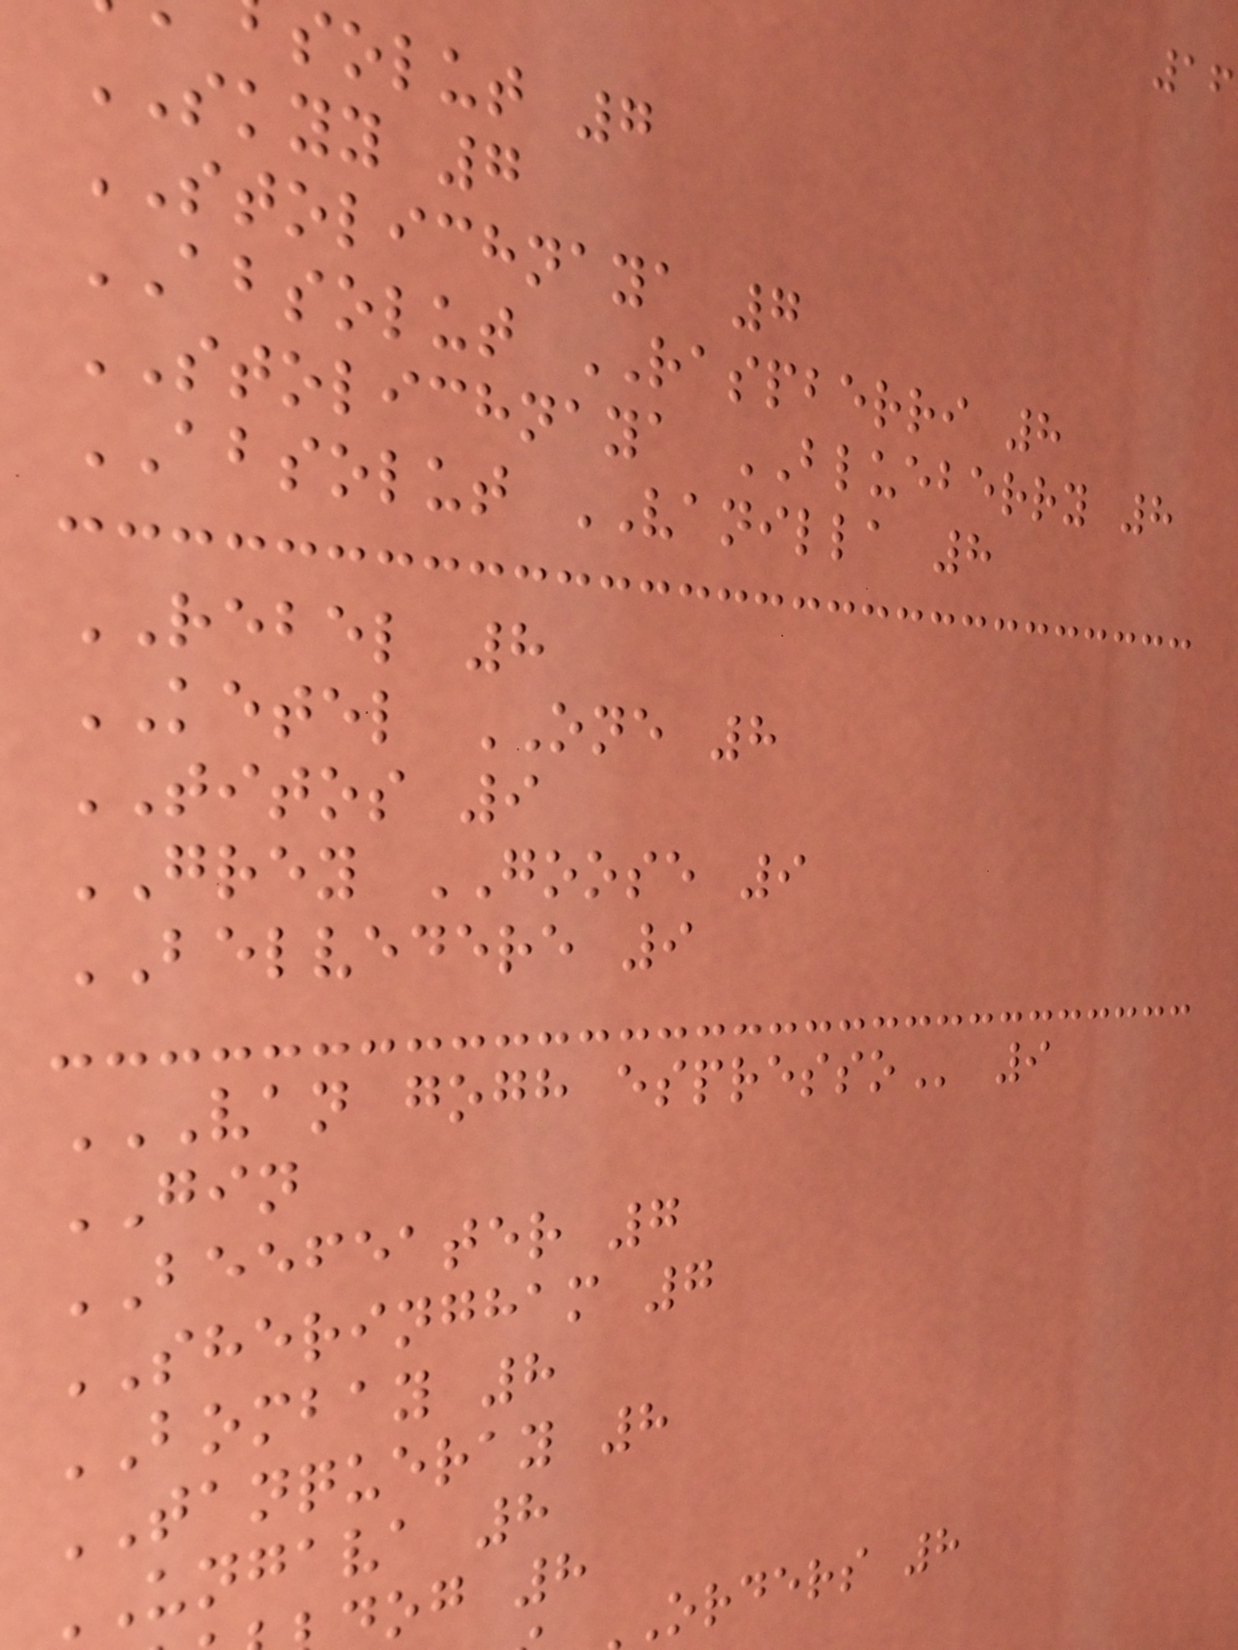solut 7
SKYY 7
STOLICHNAYA 7
ABSOLUT RASPBERRI 8
STOLICHNAYA BLUEBERRY 8
ABSOLUT VANILLA 8
REBEL 8
KETEL ONE 8
TITOS 9
GREY GOOSE 9
BELVEDERE 9
VAN GOGH ESPRESSO 9
GIN
BEEFEATER 7
SHERINGHAM 7
BOMBAY 8
TANQUERAY 8
UNGAVA 8
og 8
orders 8
